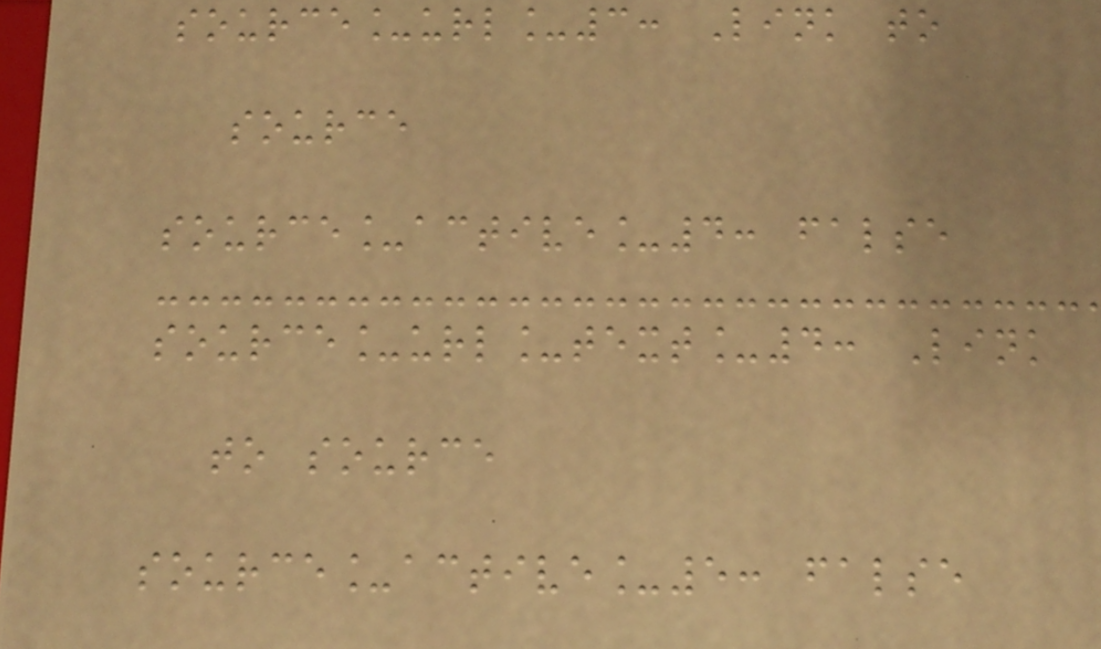source_url_3: Link to
source
source_active_4: false
source_url_text_4: Link
to source
source_active_5: false
